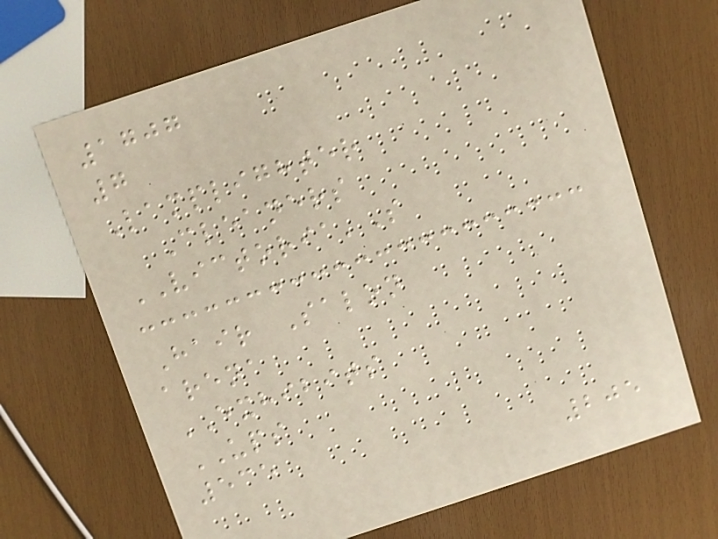1707
7
Lamplighter
Cleaners
VICTORIA'S
Hair Salon
arena
EXHIBITS
UPS
535
205
